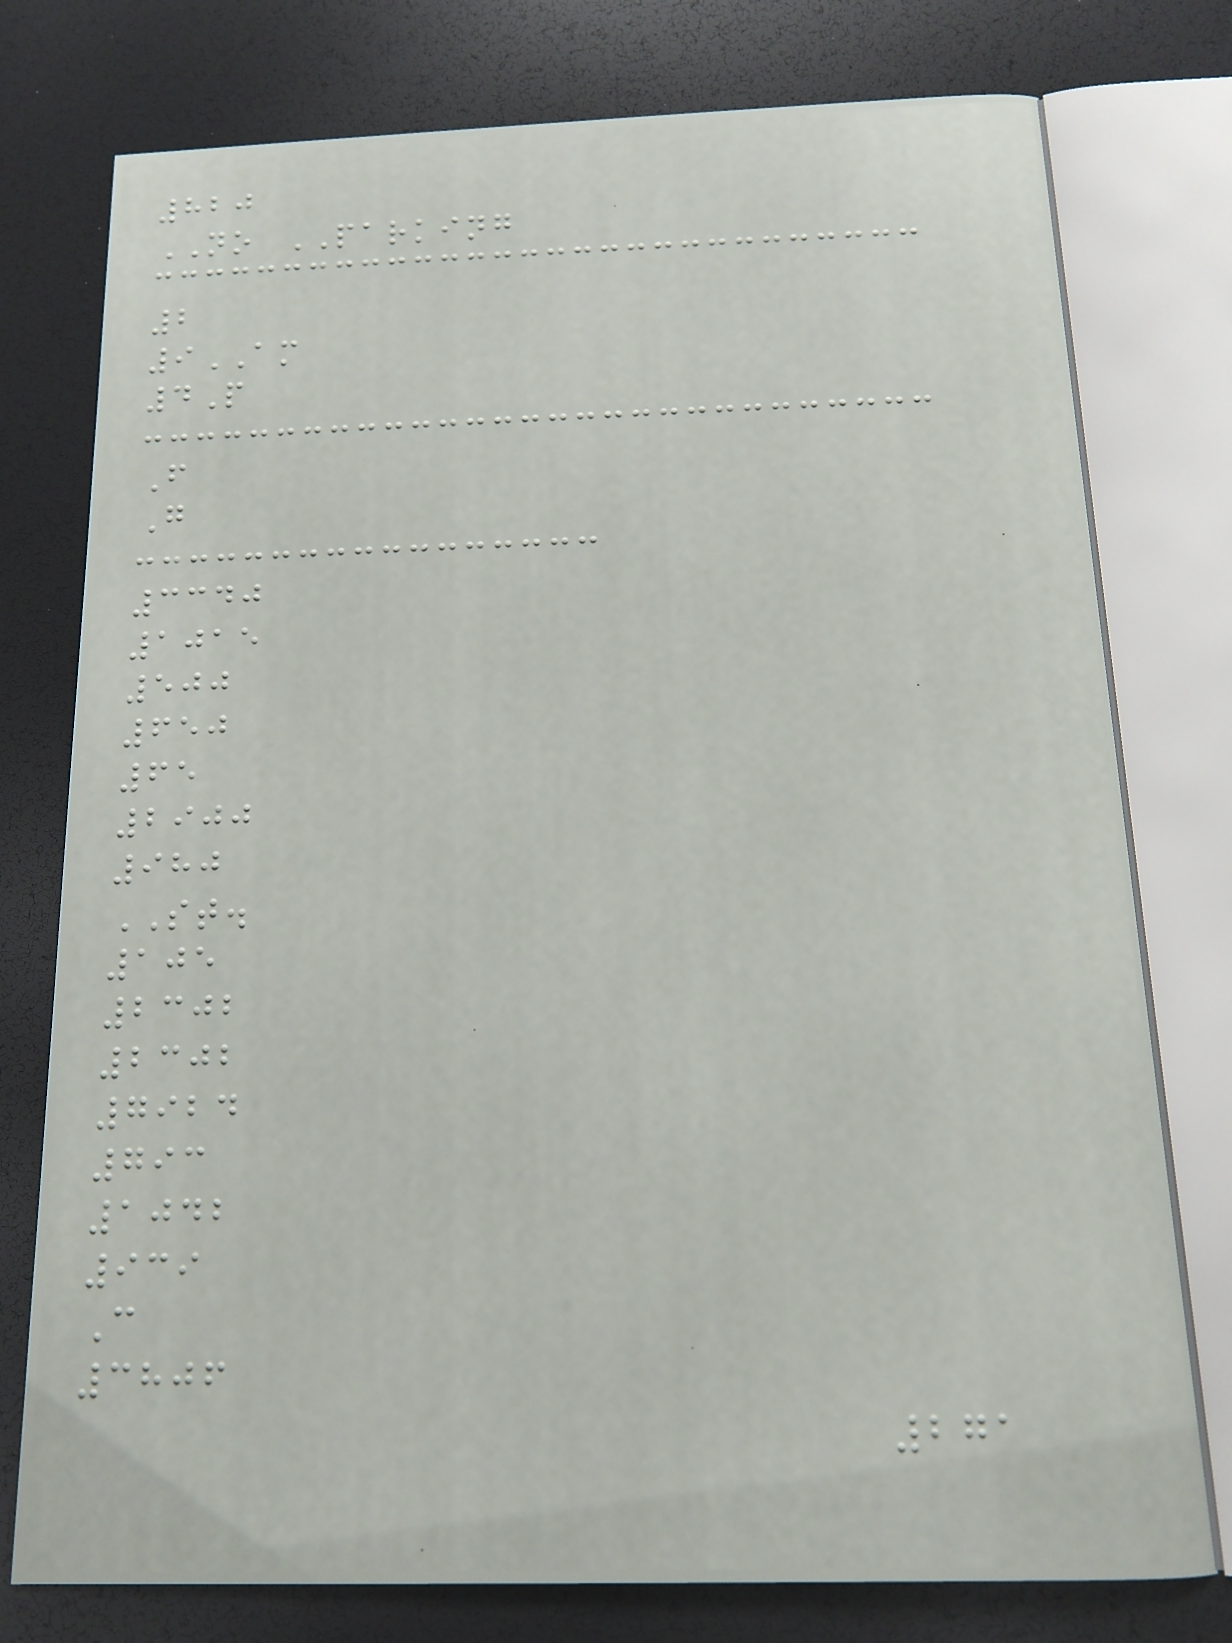820
NO PARKING
2
9AM
4P
F
G
3340
1015
500
650
65
2900
980
ST.
105
2302
2302
7924
793
1042
939
C
3806
271
